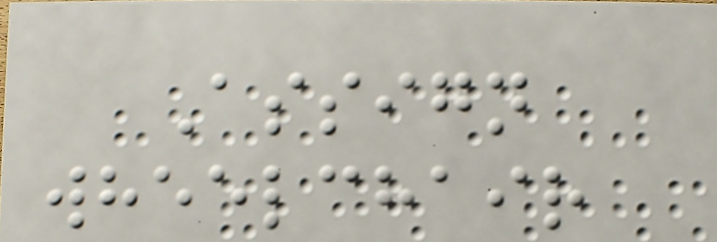Assign
wheelchair
